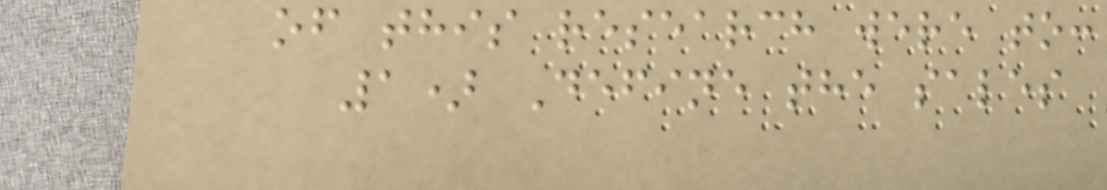of this research were to:
1) Define the sales
